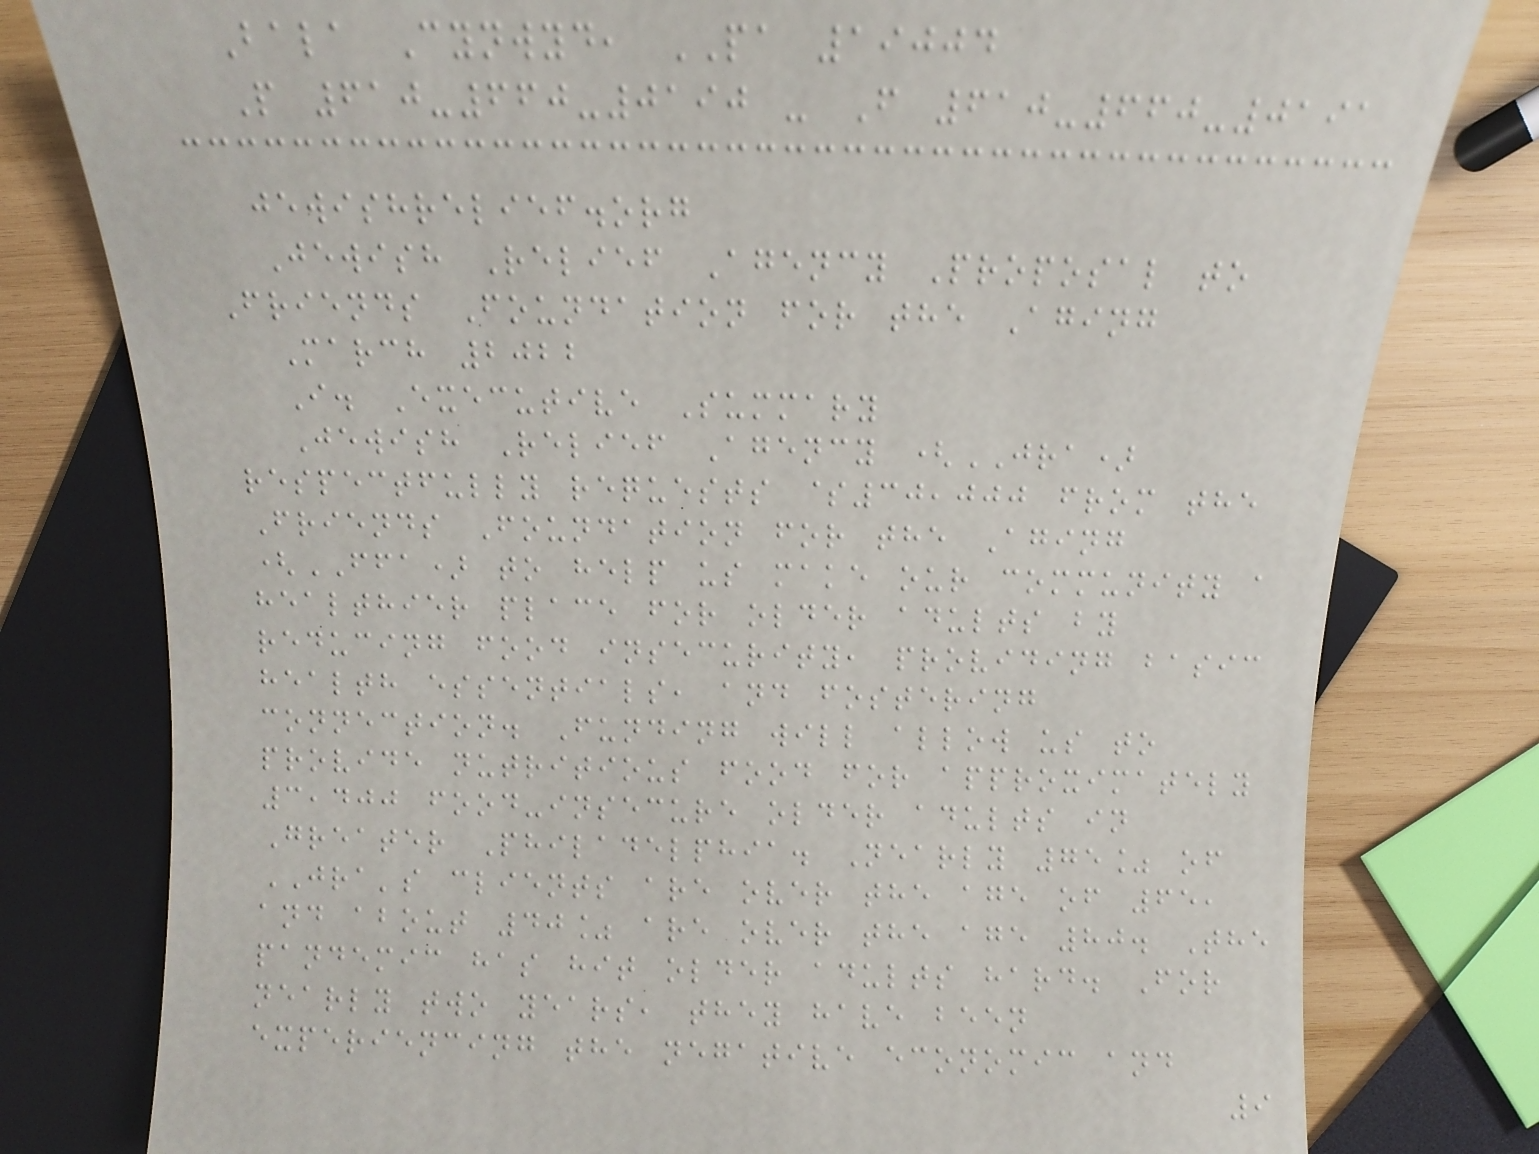Bala Cynwyd, PA 19004
P 610-660-0190 - F 610-660-0191
jewishrelief.org
Jewish Relief Agency Proposal to
Friends Foundation for the Aging
March 2022
I. Executive Summary
Jewish Relief Agency (JRA)
respectfully requests $30,000 from the
Friends Foundation for the Aging
(FFA) to help us make our community a
healthier place for older adults by
reducing food insecurity, providing basic
health essentials, and fostering
connection. Funding will allow us to
provide nutritious food for approximately
3,400 food-insecure older adults in
Greater Philadelphia. Nearly 75% of
JRA's clients are over the age of 65,
and about 40% are over the age 80. The
pandemic has hit older adults hard. For
nearly two years, they have been
experiencing the negative economic and
9
